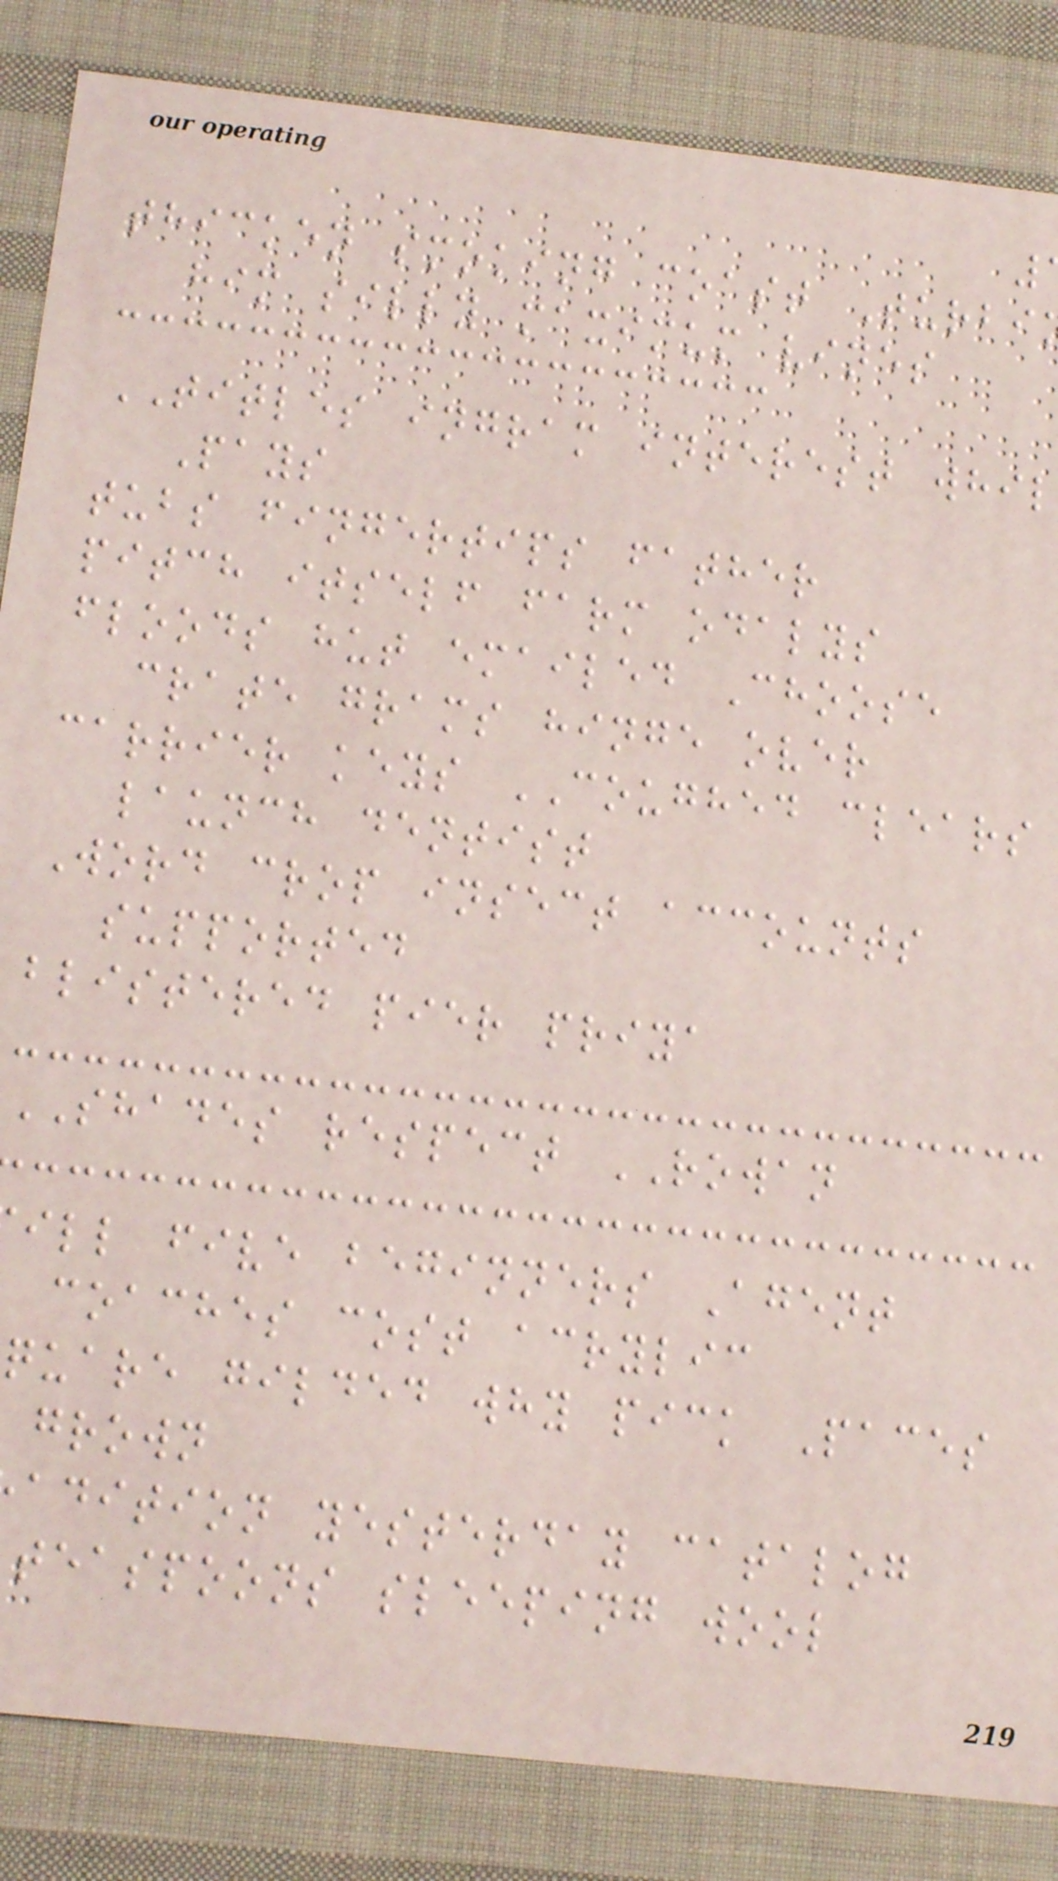thicken smoking coast Turbi
him silly maximum vines
TITLES ingram interest whil
Pays
tubs fingertips father
pitch itself farm odalys
floods hut emailed Choose
crate grams hinge over
carrier keys COUGHED clears
launch dentist
Word crop insect accounts
supported
blistered pier priya
SHADES respect ROWAN
ill five beginners Agent
coaches cost acrylic
quare gilded why pick Paces
grown
adition yesterday catalog
teaspoons sleeping wool
